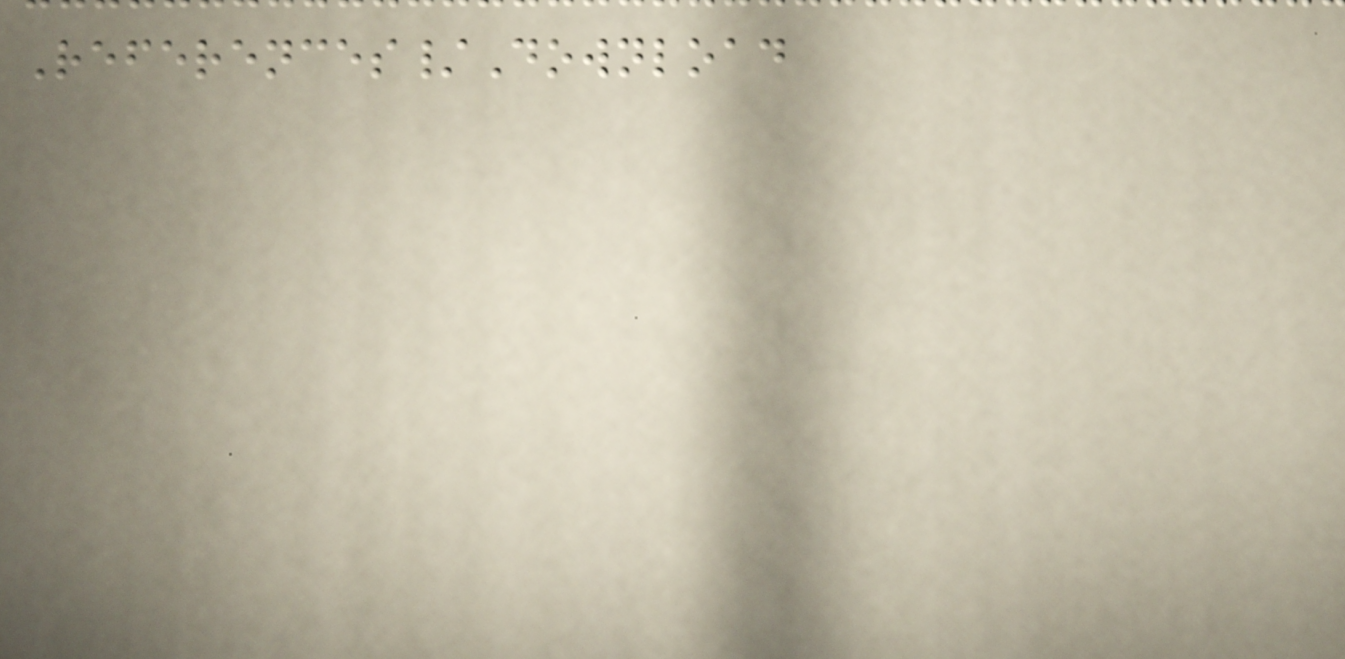References/Download
